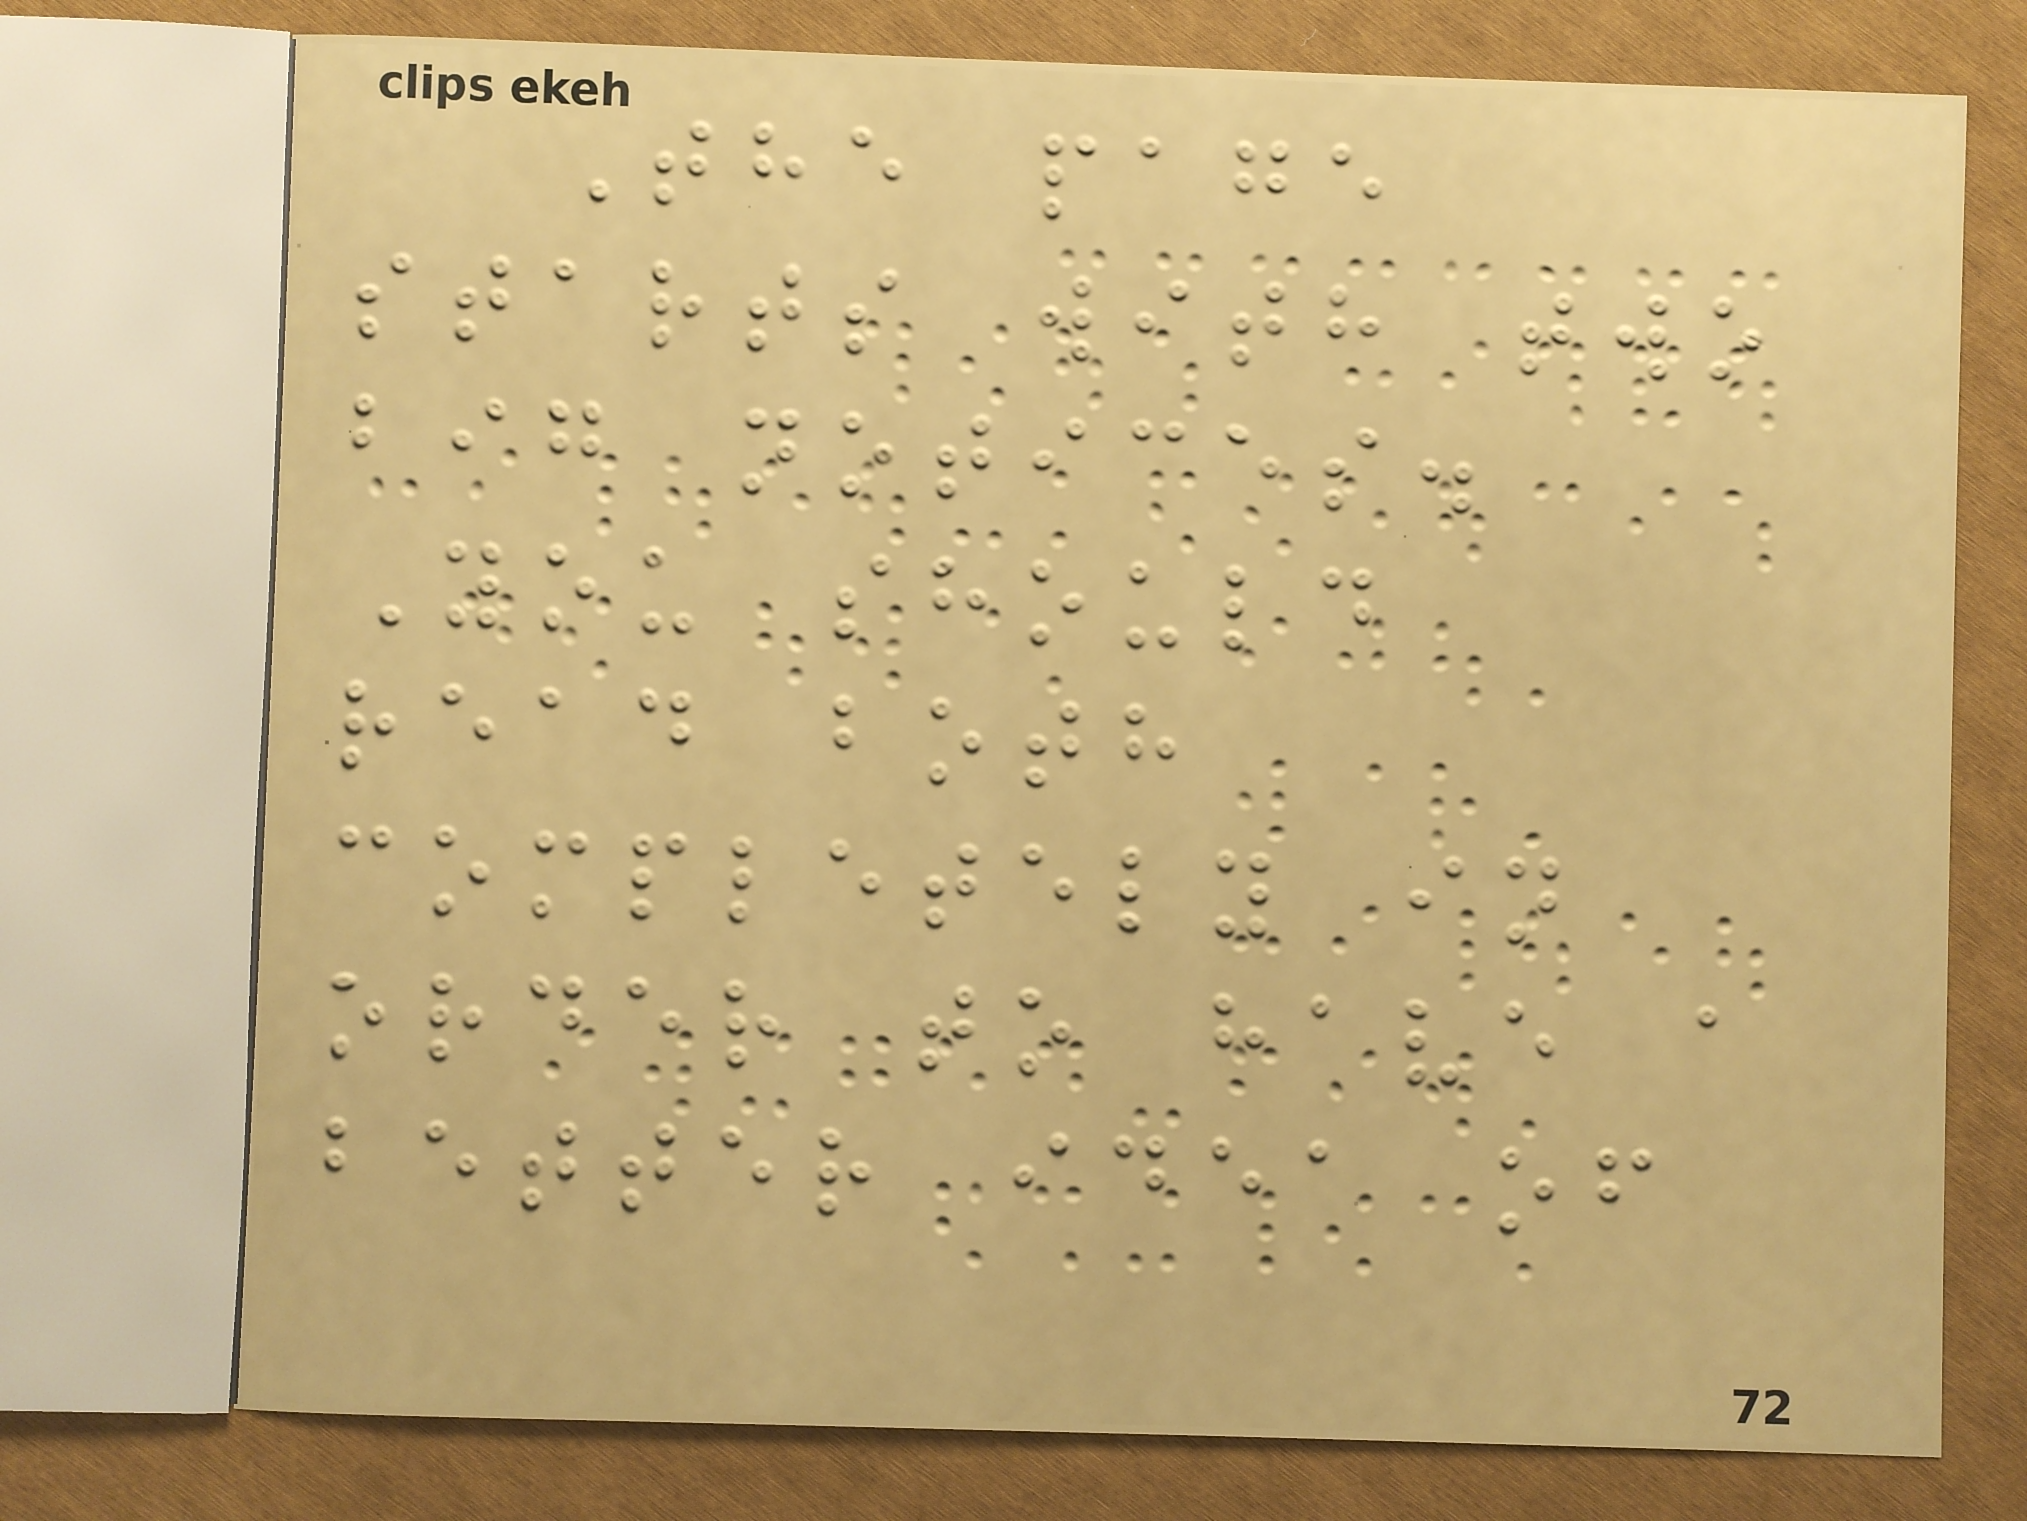The page
starts with two
big notices.
You should
read both
completely in
order to have a
better idea of
